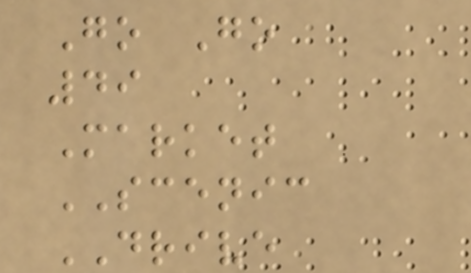Go Go
49
Market
SCENIC
DRIVE
